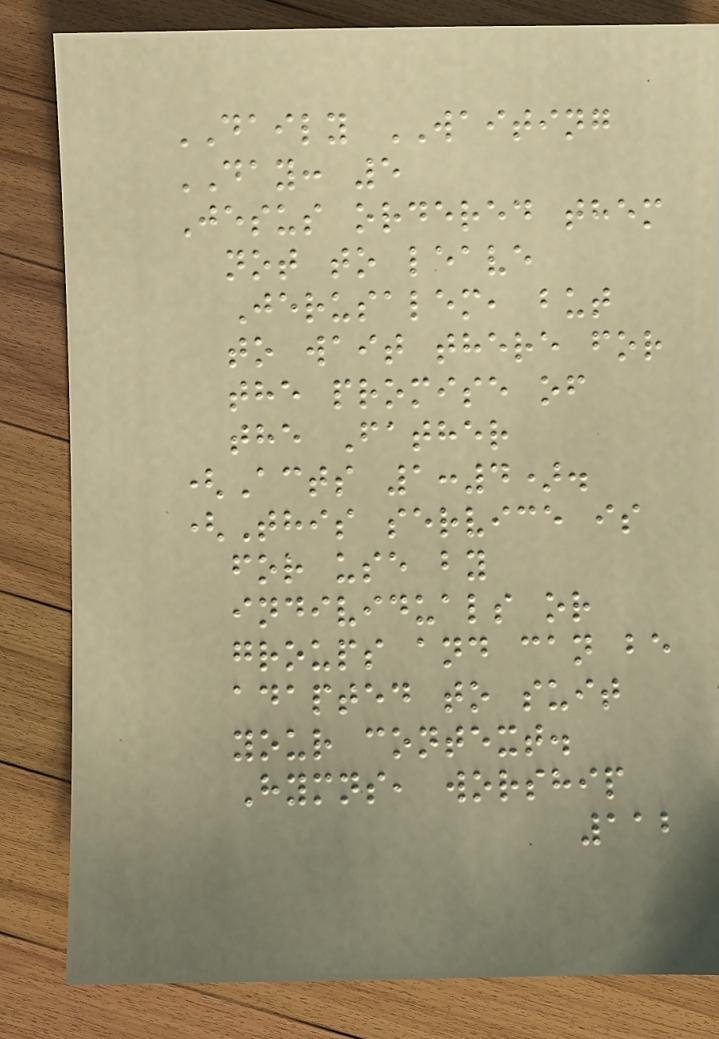DAILY WAITING
DAY: 5
Jesus ordered them
not to leave
Jerusalem, but
to wait there for
the promise of
the Father
(Acts 1:4).
(This service is
for use by
individuals or
groups and can be
adapted to suit
your context.
Hymns, worship
112
